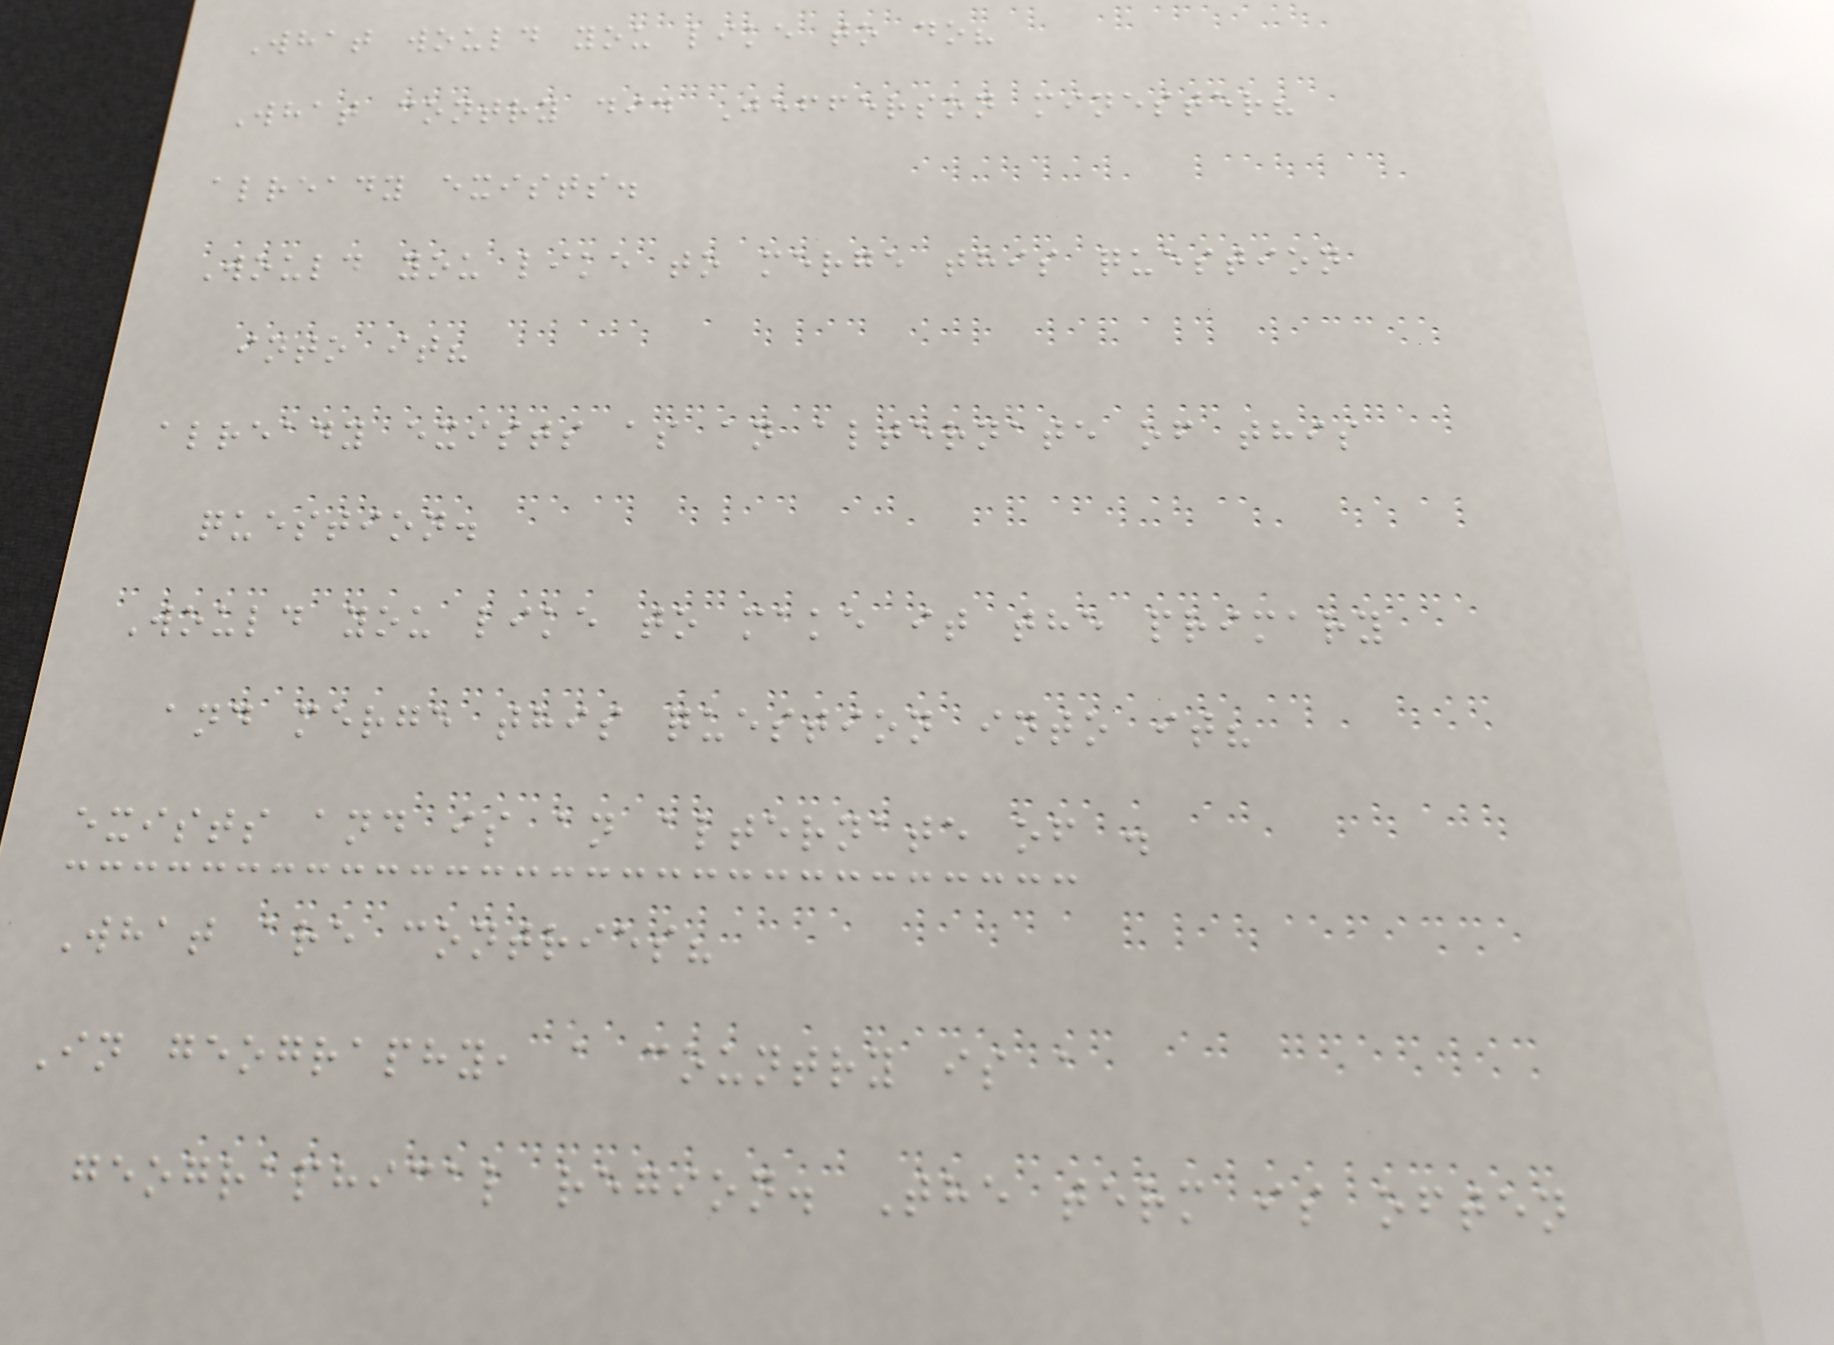What would you like to do?
What contry did Jefferson minester?
already exists.
Would you like to merge this question
into it?
already exists as an alternate of this
question.
Would you like to make it the primary
and merge this question into it?
exists and is an alternate of .
What are contries?
In geography, a country is a
geographical region. The term is often
